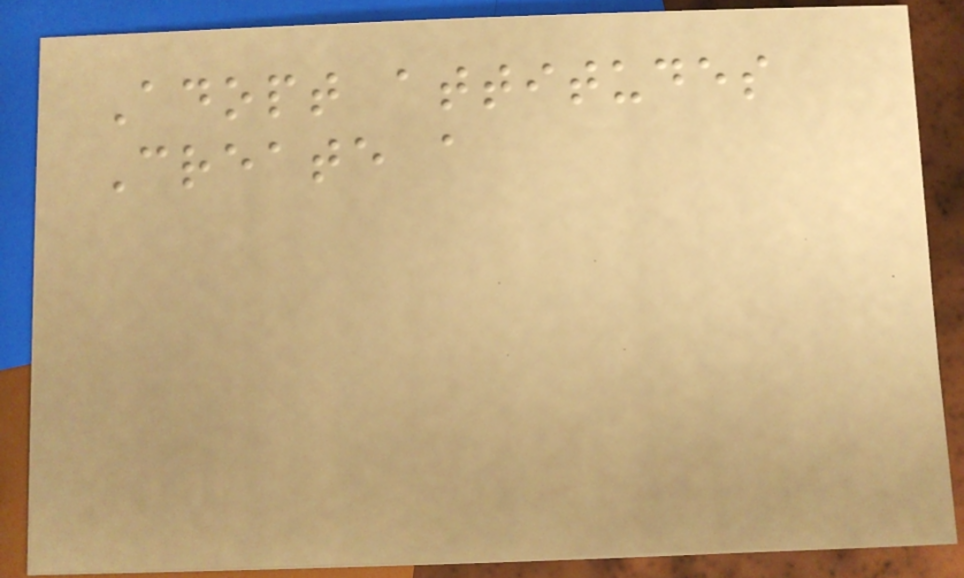Adopt attitudes
Create a
